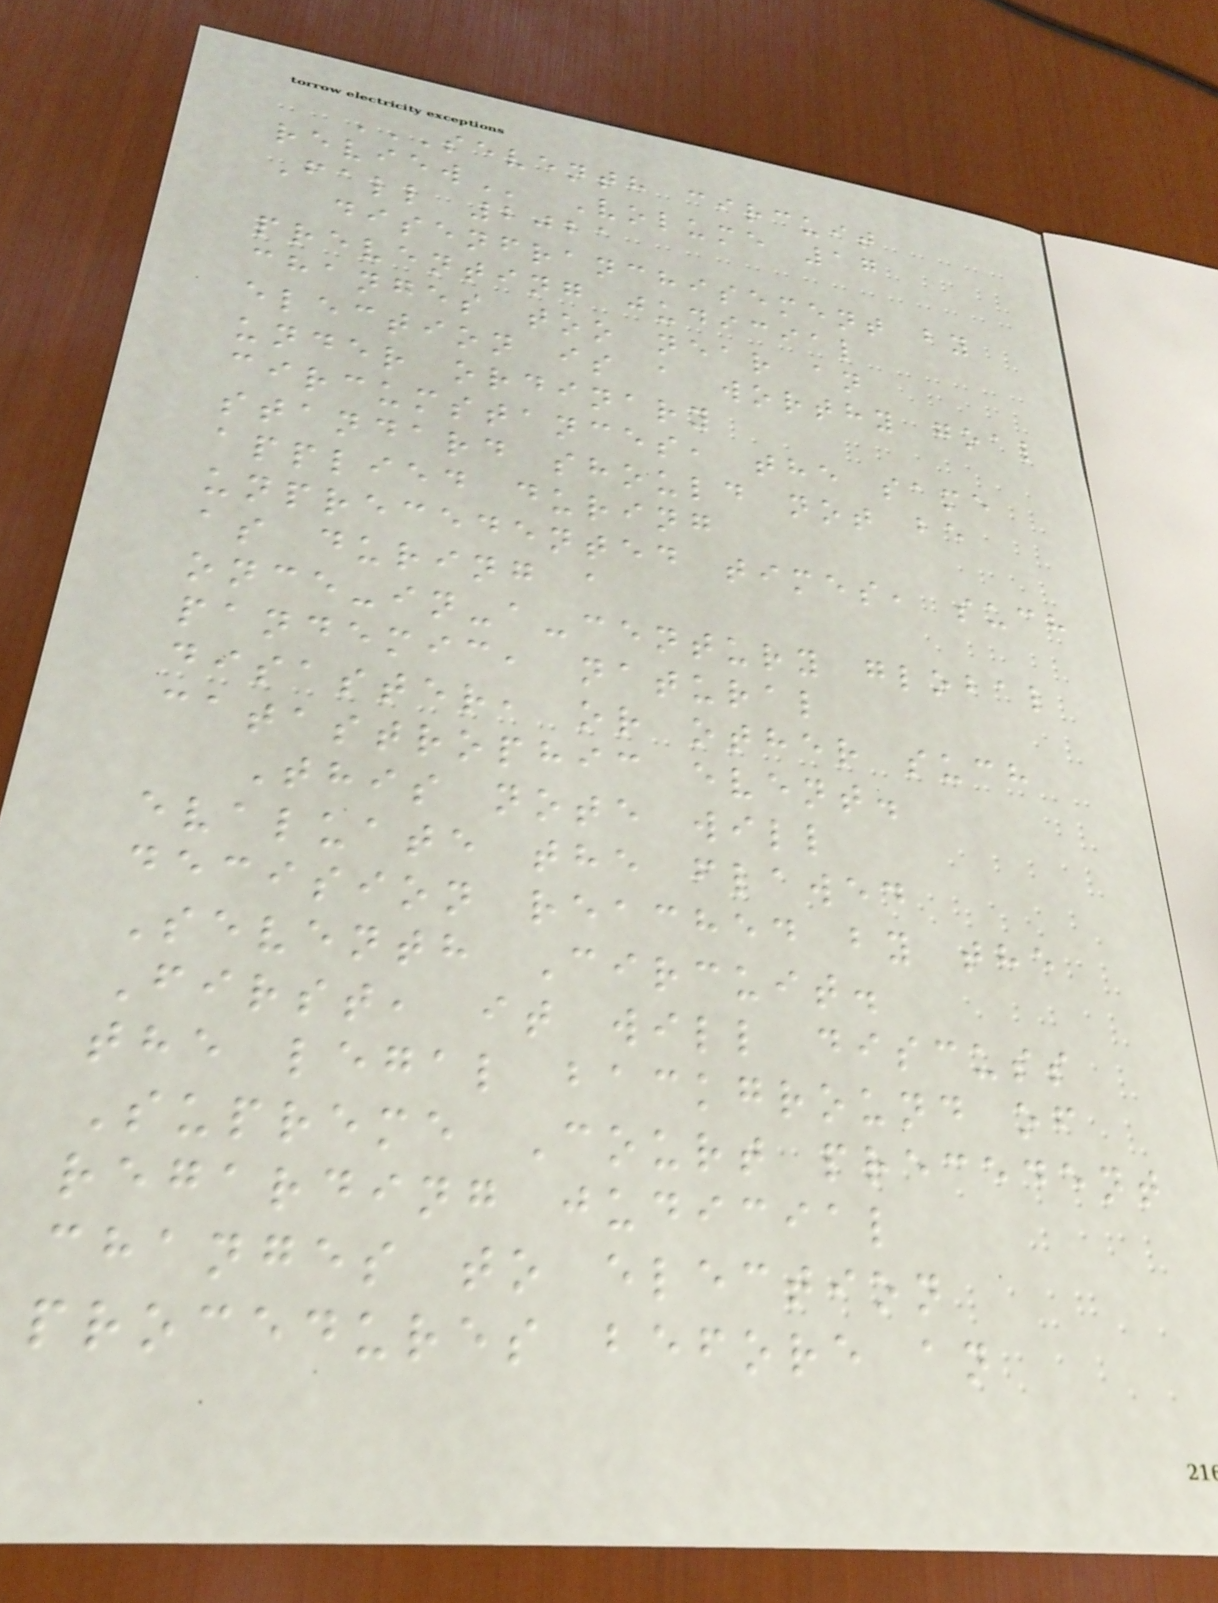SEVENTH CIRCUIT
REVIEW Volume 17
Fall 2021
disenfranchisement by
preventing judicial
changes too near an
election is a worthy goal
under ordinary
circumstances, the same
standard should not be
applied during
unprecedented times, such
as during a
once-in-a-century global
pandemic, natural
disaster, or other such
catastrophic event.
This note will
evaluate the flawed
decision reached by the
Seventh Circuit.
First, it will discuss
the legal background of
Supreme Court precedent
regarding judicial
changes to election
procedures before an
